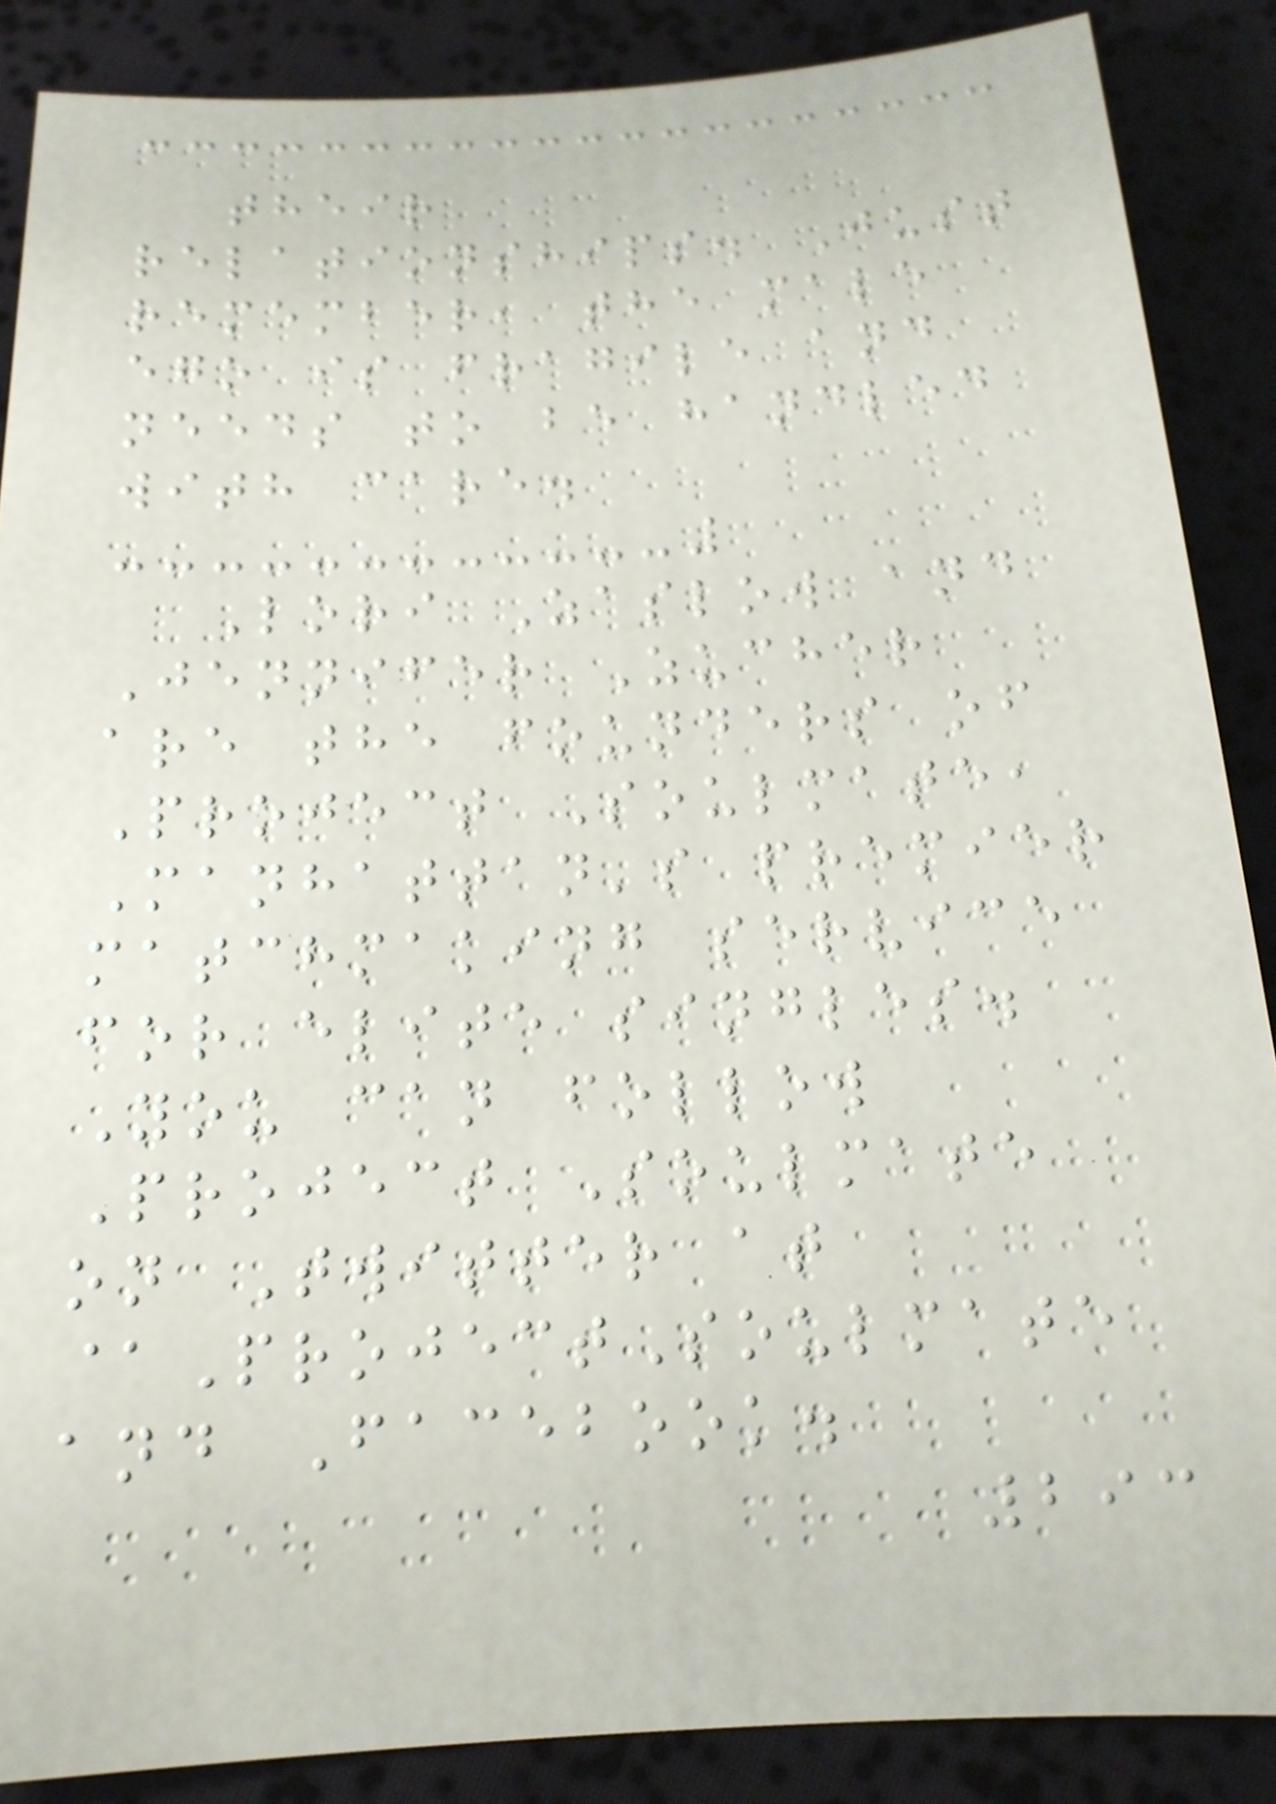their
relationships. Just
remember, the male
ego is fragile and
needs to be handled
with care.
Lori Zaslow and
Jennifer Zucher
are the founders of
Project Soulmate,
Manhattan's premier
matchmaking service
for elite singles.
You can follow
Project Soulmate
on Twitter at
@ProjectSoulmate
and Facebook.
293
